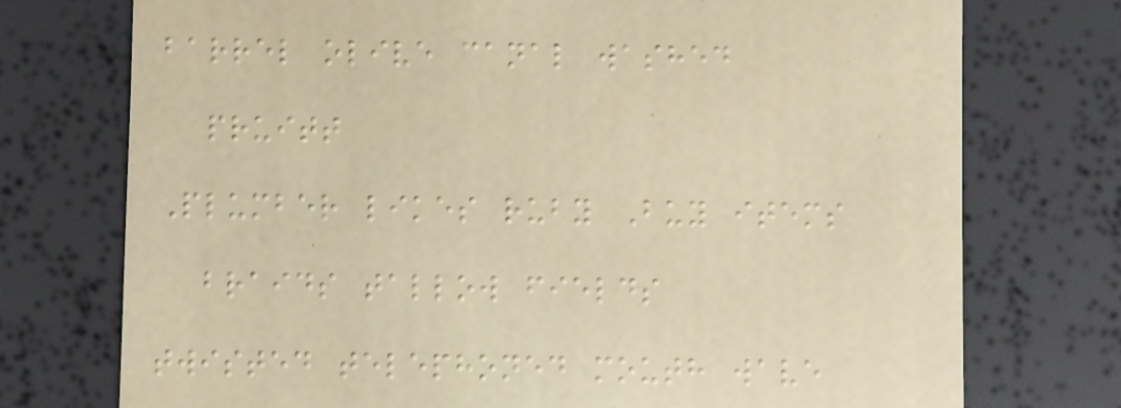barrel olive canal washed
pruitt
Plumber likes ruby Buy items
braids tallow fields
twisted telephoned mouth wave
